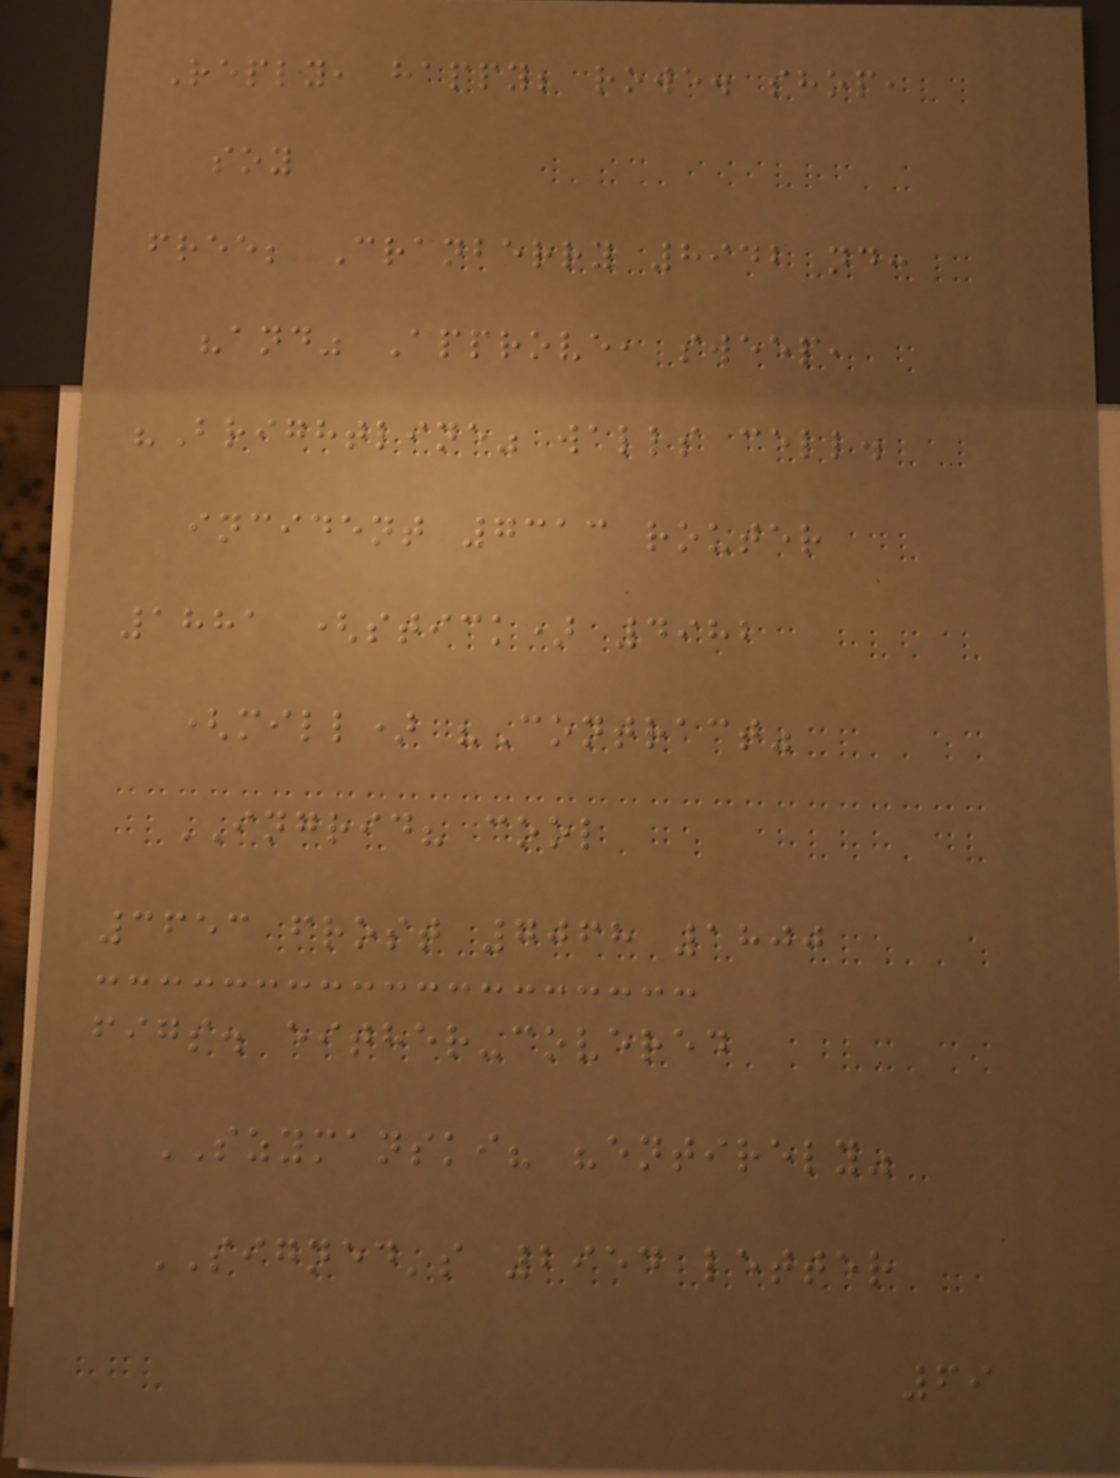Reply, happy; rowe. shop,
soy
free; Cranberry 8942 nd:
"and" Approve, sweep,
"Brightline" walls cell.
incident 7313 router
1881 (stick) 4982
(mill) "Contract"
INGRID? cool
3653 frost 7068 1800
figs. either-covered
SZYMANSKI? "entirely"
SIGNED's 2954 letter
69
